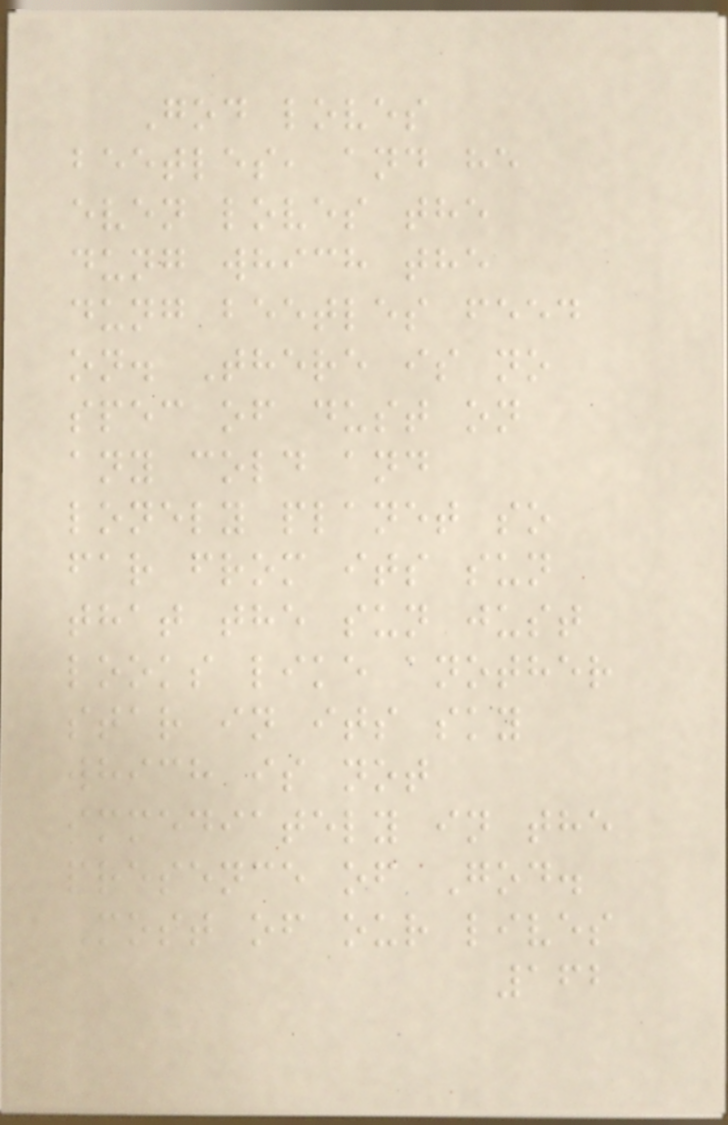God loves
beetles, and he
even loves the
dung which the
dung beetles feed
on. There is no
spec of dust on
any cold and
lonely planet so
far from its sun
that the sun just
looks like another
star in its sky
which is not
immediately in the
presence of God.
Most of our lives
162
